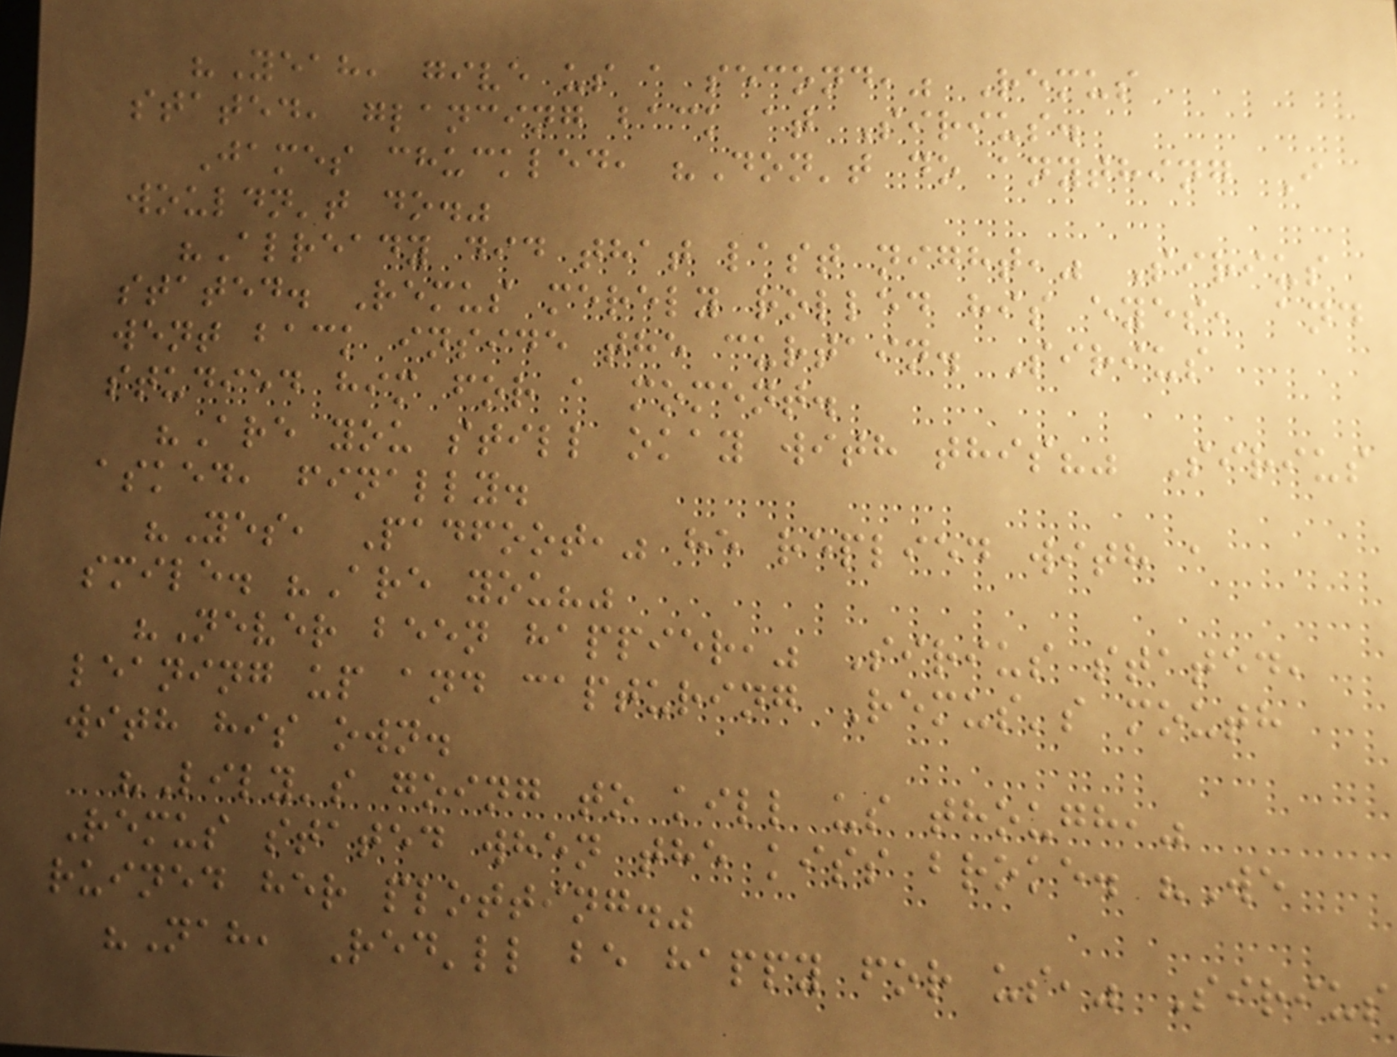"Yeah, give us a second," Remus
stated, glancing back at Sirius.
James chuckled, "Don't do anything I
wouldn't do."
"Already did that last night," Sirius
stated. Remus merely rolled his eyes, and
went back inside the curtain. Sirius
studied him for a moment.
"Are you still okay with this?" Sirius
asked, finally.
"Yes, Padfoot," he replied with a
smile. "Are you?"
"Never been happier," Sirius stated,
leaning up and capturing Remus's mouth
with his own.
"Lily's going to kill us though,"
Remus stated when the kiss broke. "We
ruined her plotting."
"Nah, Red'll be happy for us," Sirius
